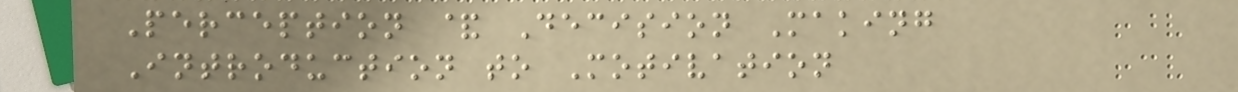Perception & Decision Making
Introduction to Motivation
